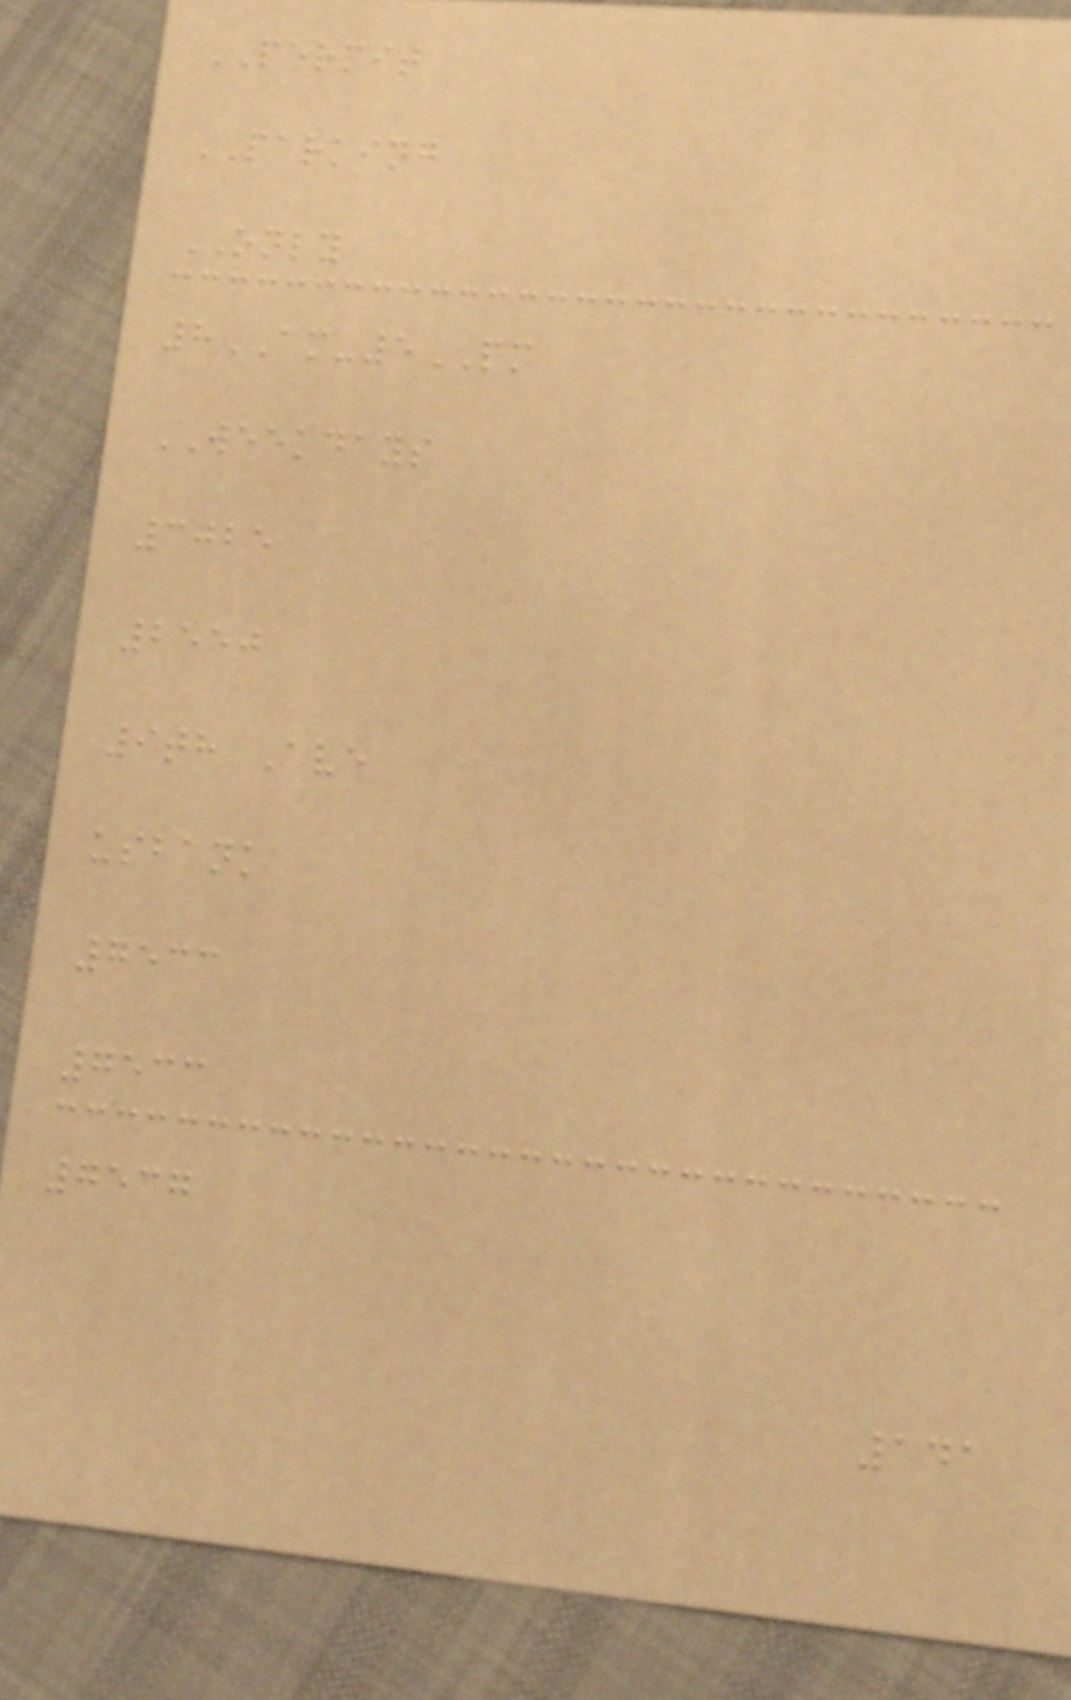PERMIT
PARKING
ONLY
8AM-5PM
WEEKDAYS
3025
2550
9th Ave
usbank
7533
7533
7537
141
